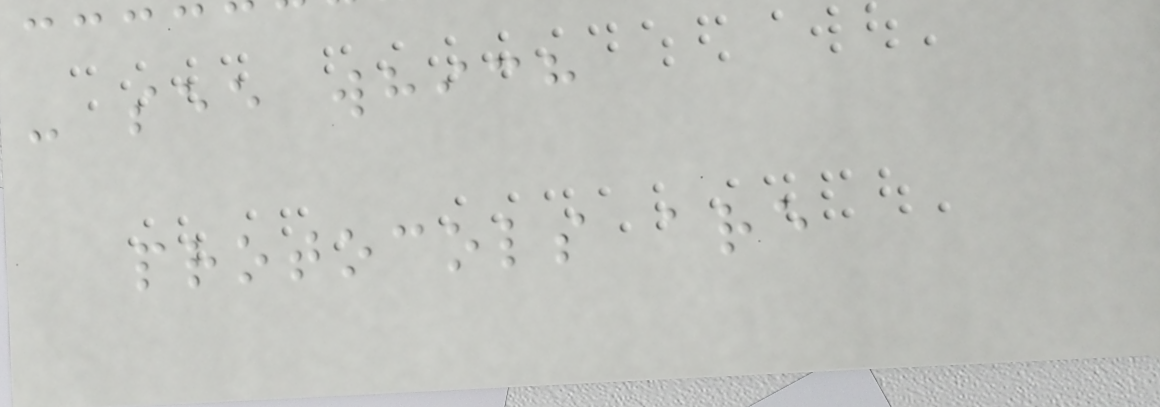- see which
protocols are
